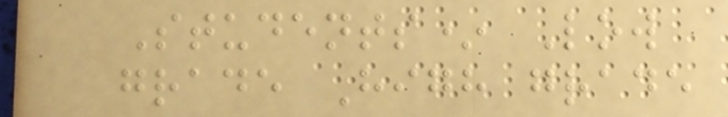Students* Low
grade High grade
